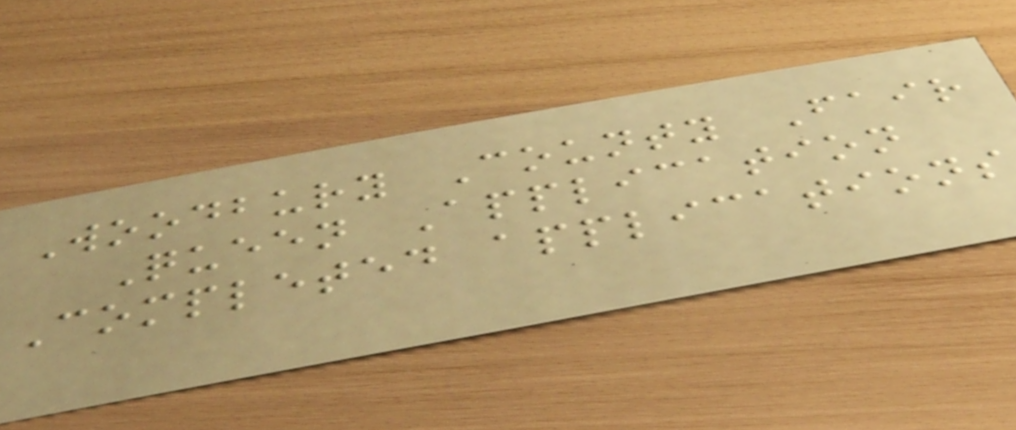Woodbury County Fair
Queen Application
Completed applications
